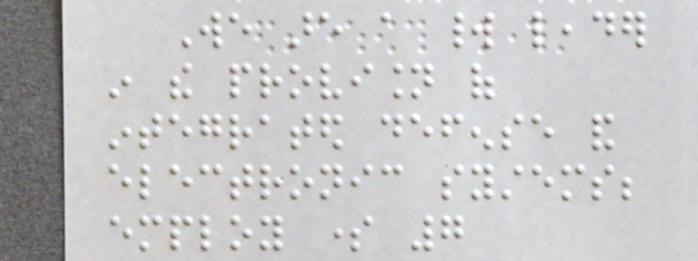We are a world leader
in the provision of
integrated defense and
electronic systems;
employ some 7
